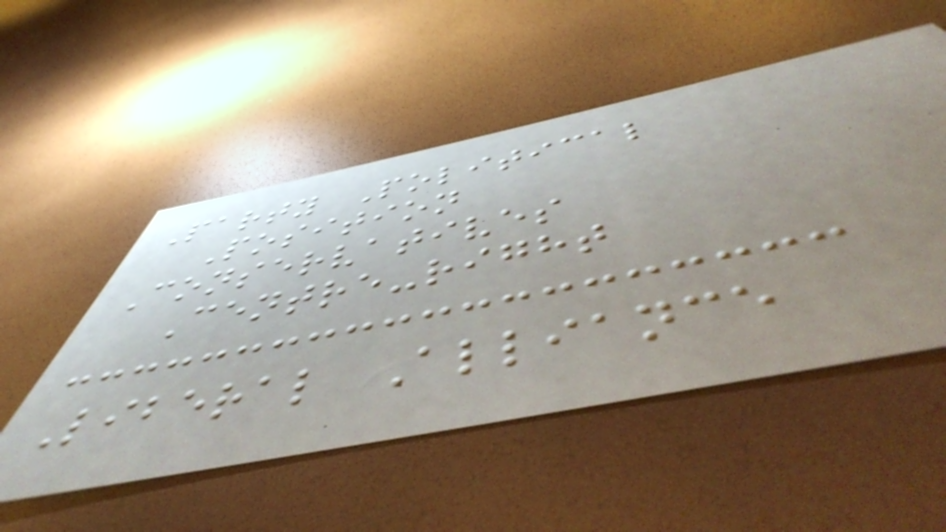Party Political
Position
Conservatives
Centre-right
Liberal Alliance
